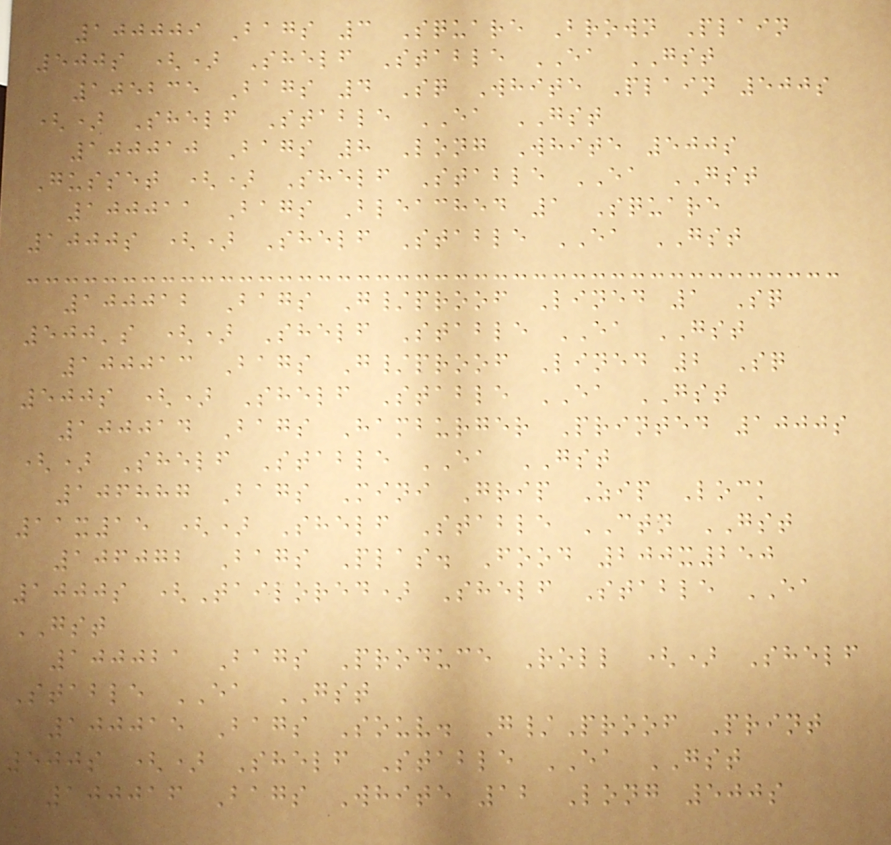100009 Bags 3 Square Brown Plain
500s () Shelf Stable EA GST
105235 Bags 4 Sq White Plain 500s
() Shelf Stable EA GST
100010 Bags 8 Long White 500s
Gusset () Shelf Stable EA GST
100011 Bags Bleached 1 Square
1000s () Shelf Stable EA GST
100012 Bags G/proof Lined 1 Sq
500's () Shelf Stable EA GST
100013 Bags G/proof Lined 2 Sq
500s () Shelf Stable EA GST
100014 Bags Hamburger Printed 1000s
() Shelf Stable EA GST
106887 Bags Mini Grip Zip Lock
11x15 () Shelf Stable CTN GST
106072 Bags Plas. Food 200x250
1000s (Tailored) Shelf Stable EA
GST
100021 Bags Produce Roll () Shelf
Stable EA GST
100015 Bags Souv. G/Proof Print
500s () Shelf Stable EA GST
100016 Bags White 12 Long 500s
